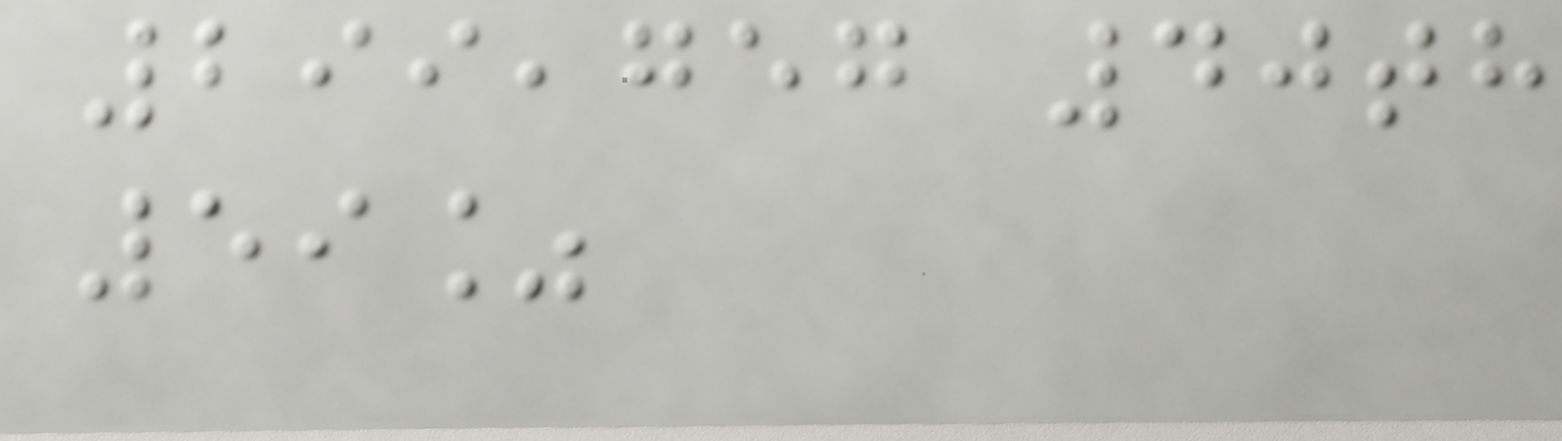299,757 40th
59%
